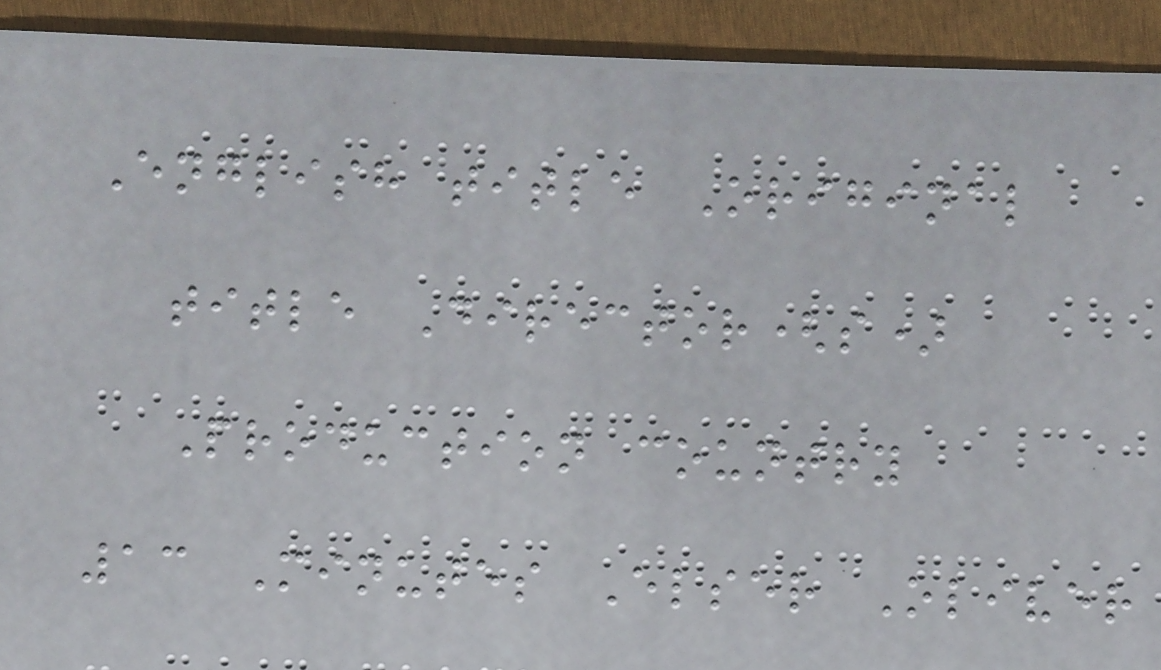English title Original
title Director(s)
Production country
13 Minutes Elser Oliver
